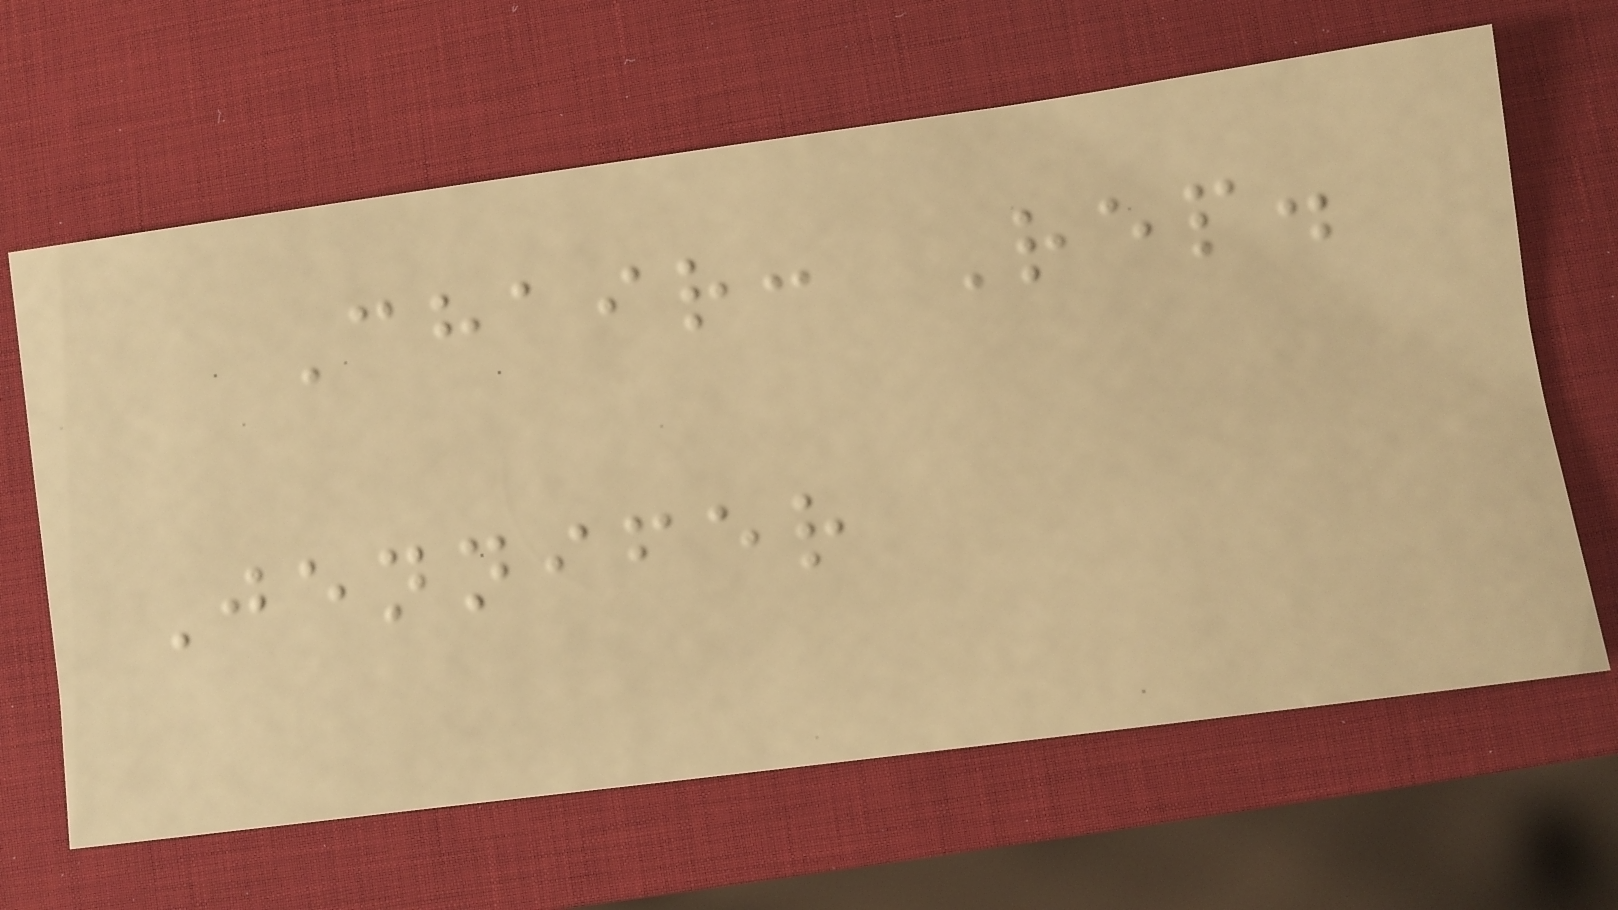Chair: Rep.
Jennifer
